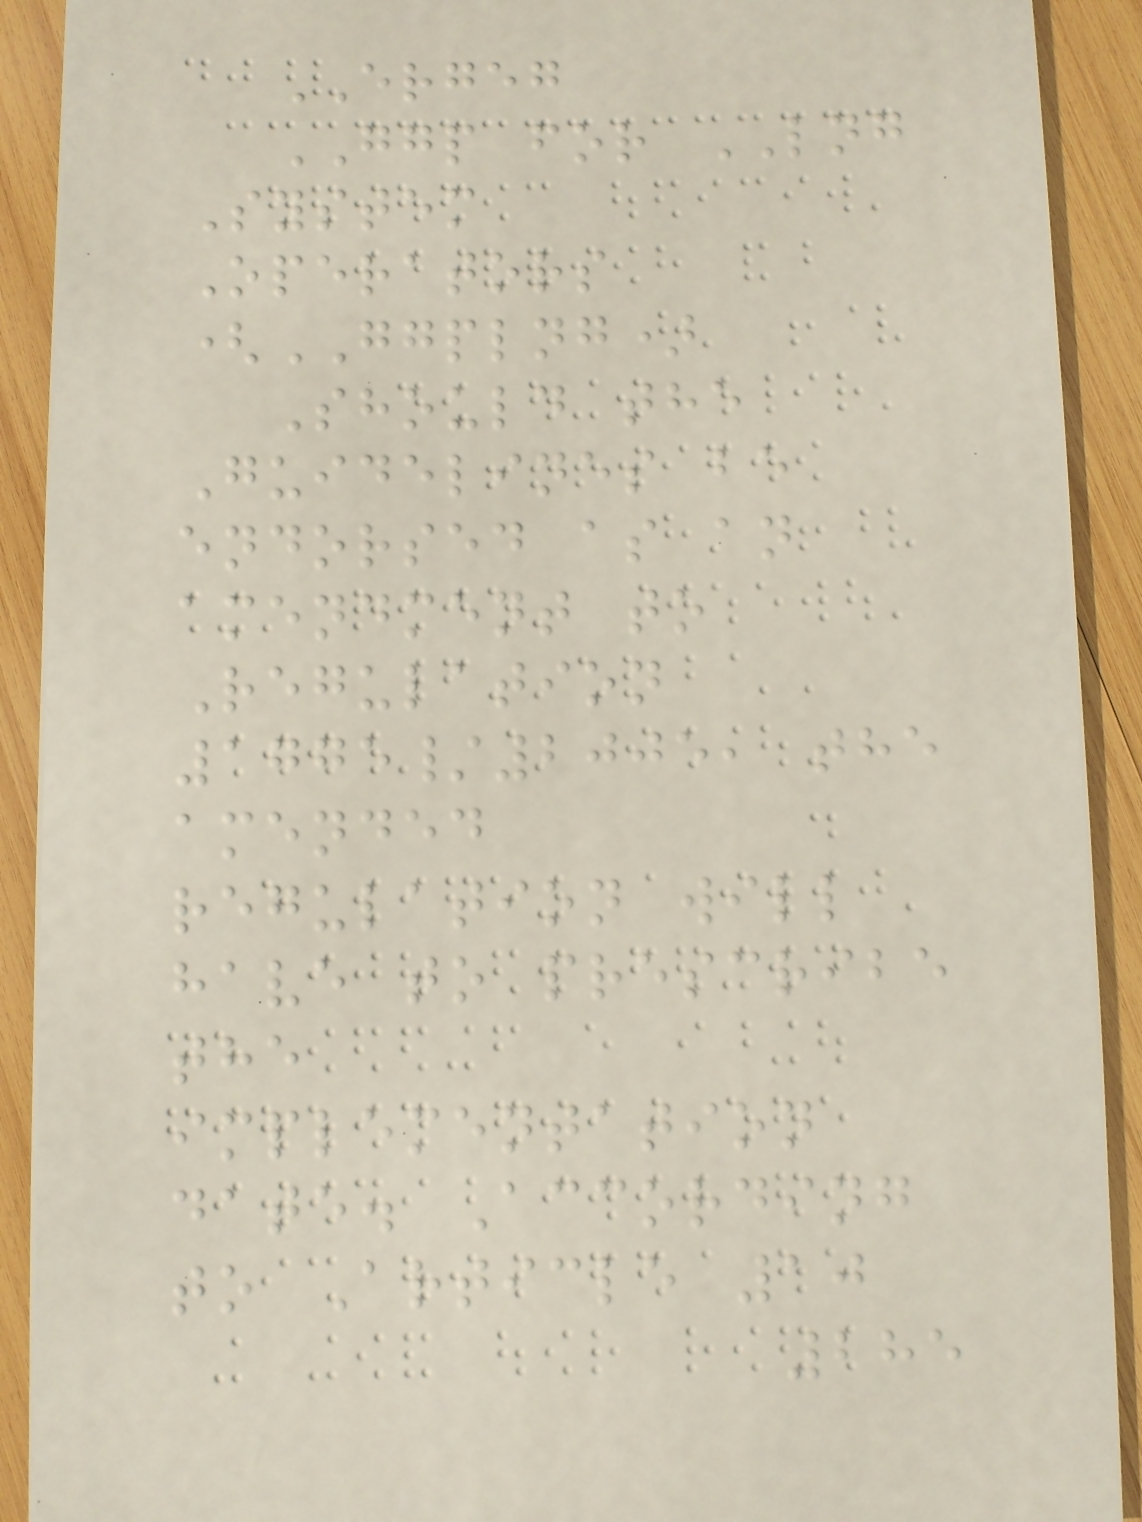ERGEG
GGP for LNG
System
Operators
(GGPLNG)
Should the
Guidelines be
endorsed as an
amendment to
Regulation
1775/2005, the
amended
regulation will
have to prescribe
the
implementation
date. According
to Article 10
285
